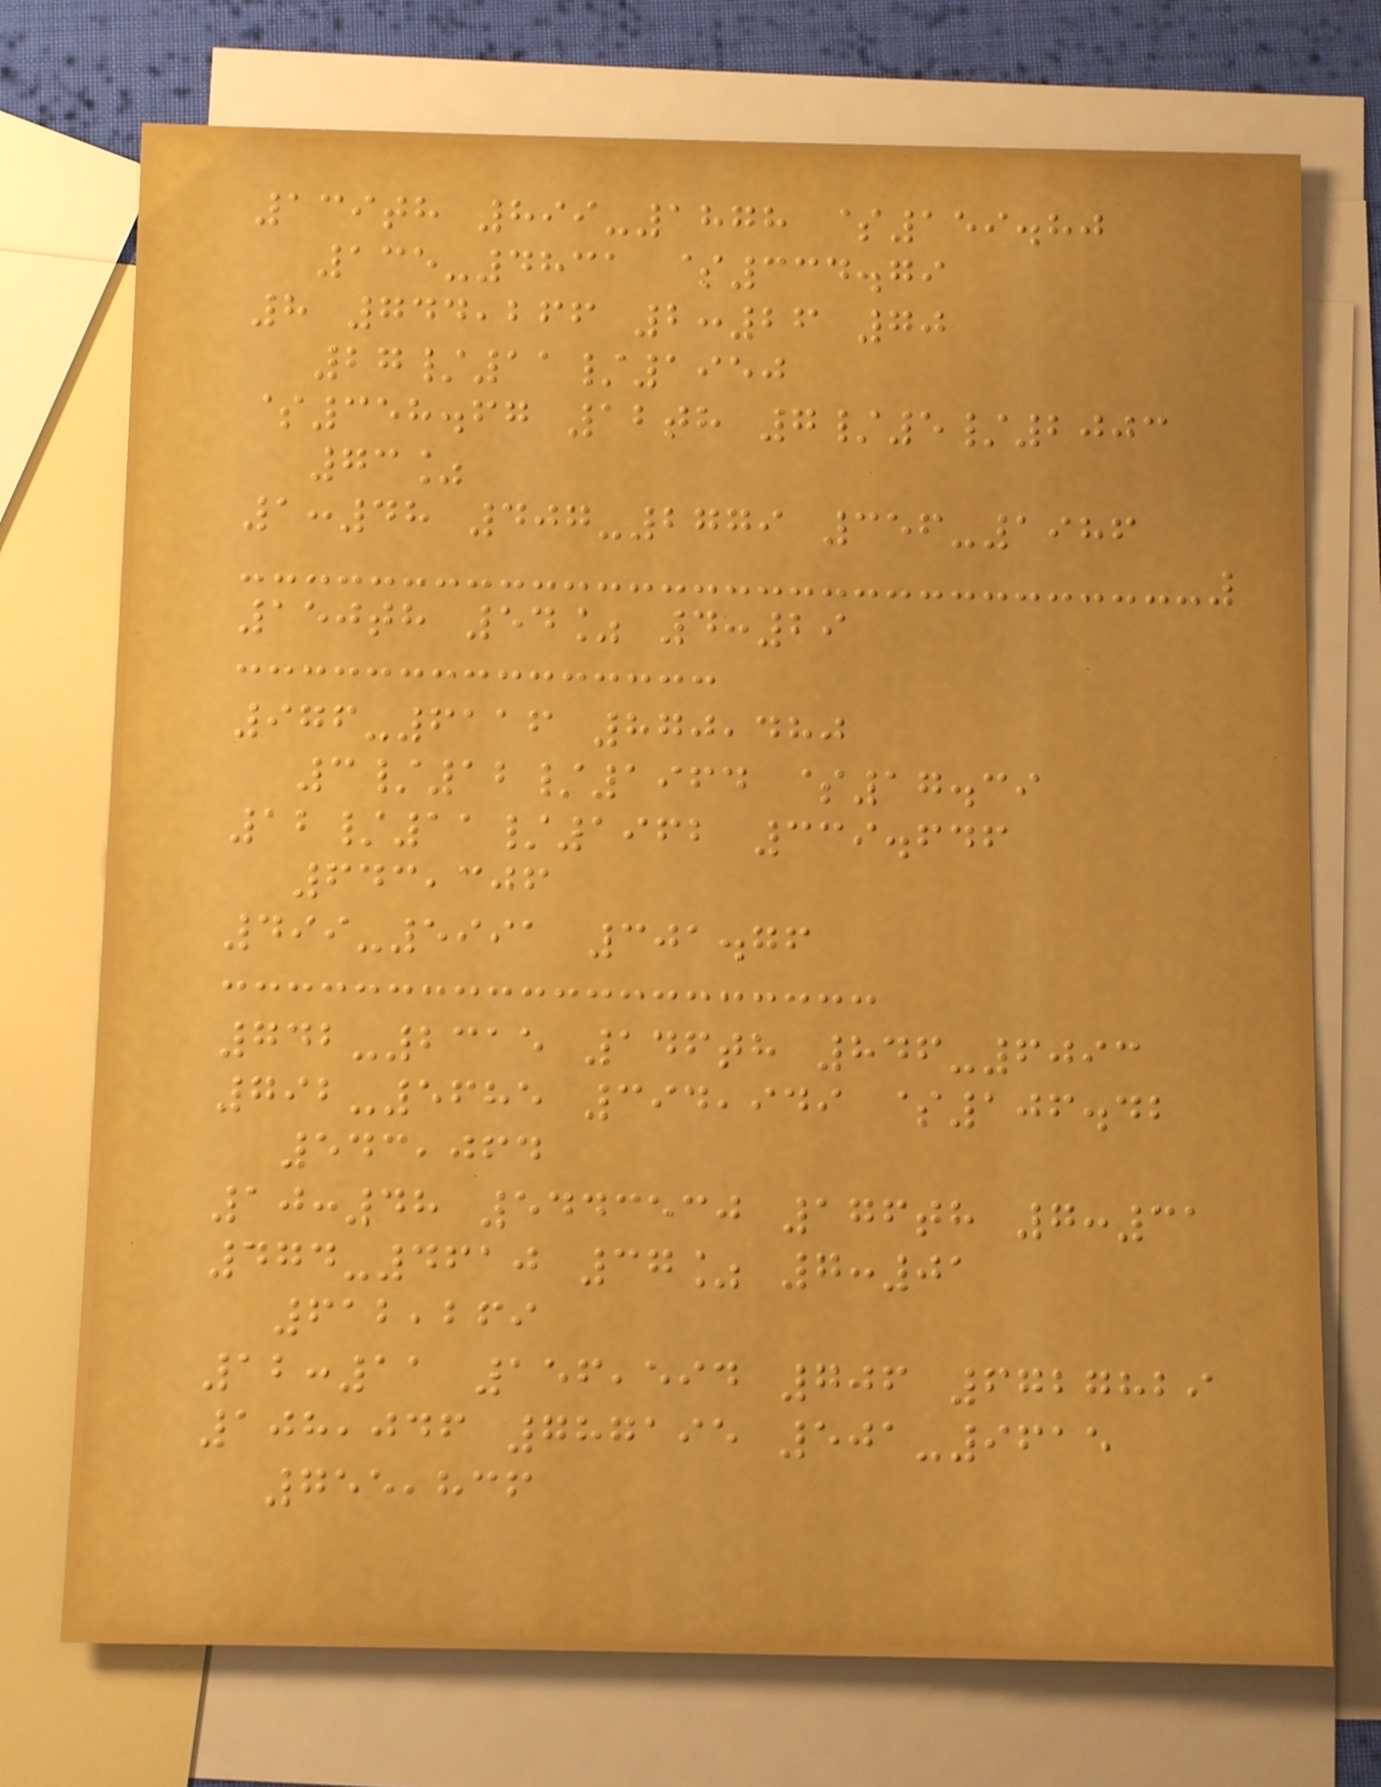139th 899-1878 $159.80
135-4831 $334.79
8 744,266 2:26 70
27/11/1950
$358.67 12th 7/5/2003
73%
1:48 407-2779 356-1986
150th 54% 4:29
976-6116 870,480
3/12/1964 $17.39
12/11/1962 339.646
643,306
499-5991 301.76
742-2315 146th 846-6093
792-5685 394,949 $106.42
543,064
10:48 5443530 176th 7:31
474-4610 37% 7:01
612,269
12:11 156,594 706 6727829
108,046 787195 501-9615
755,836
